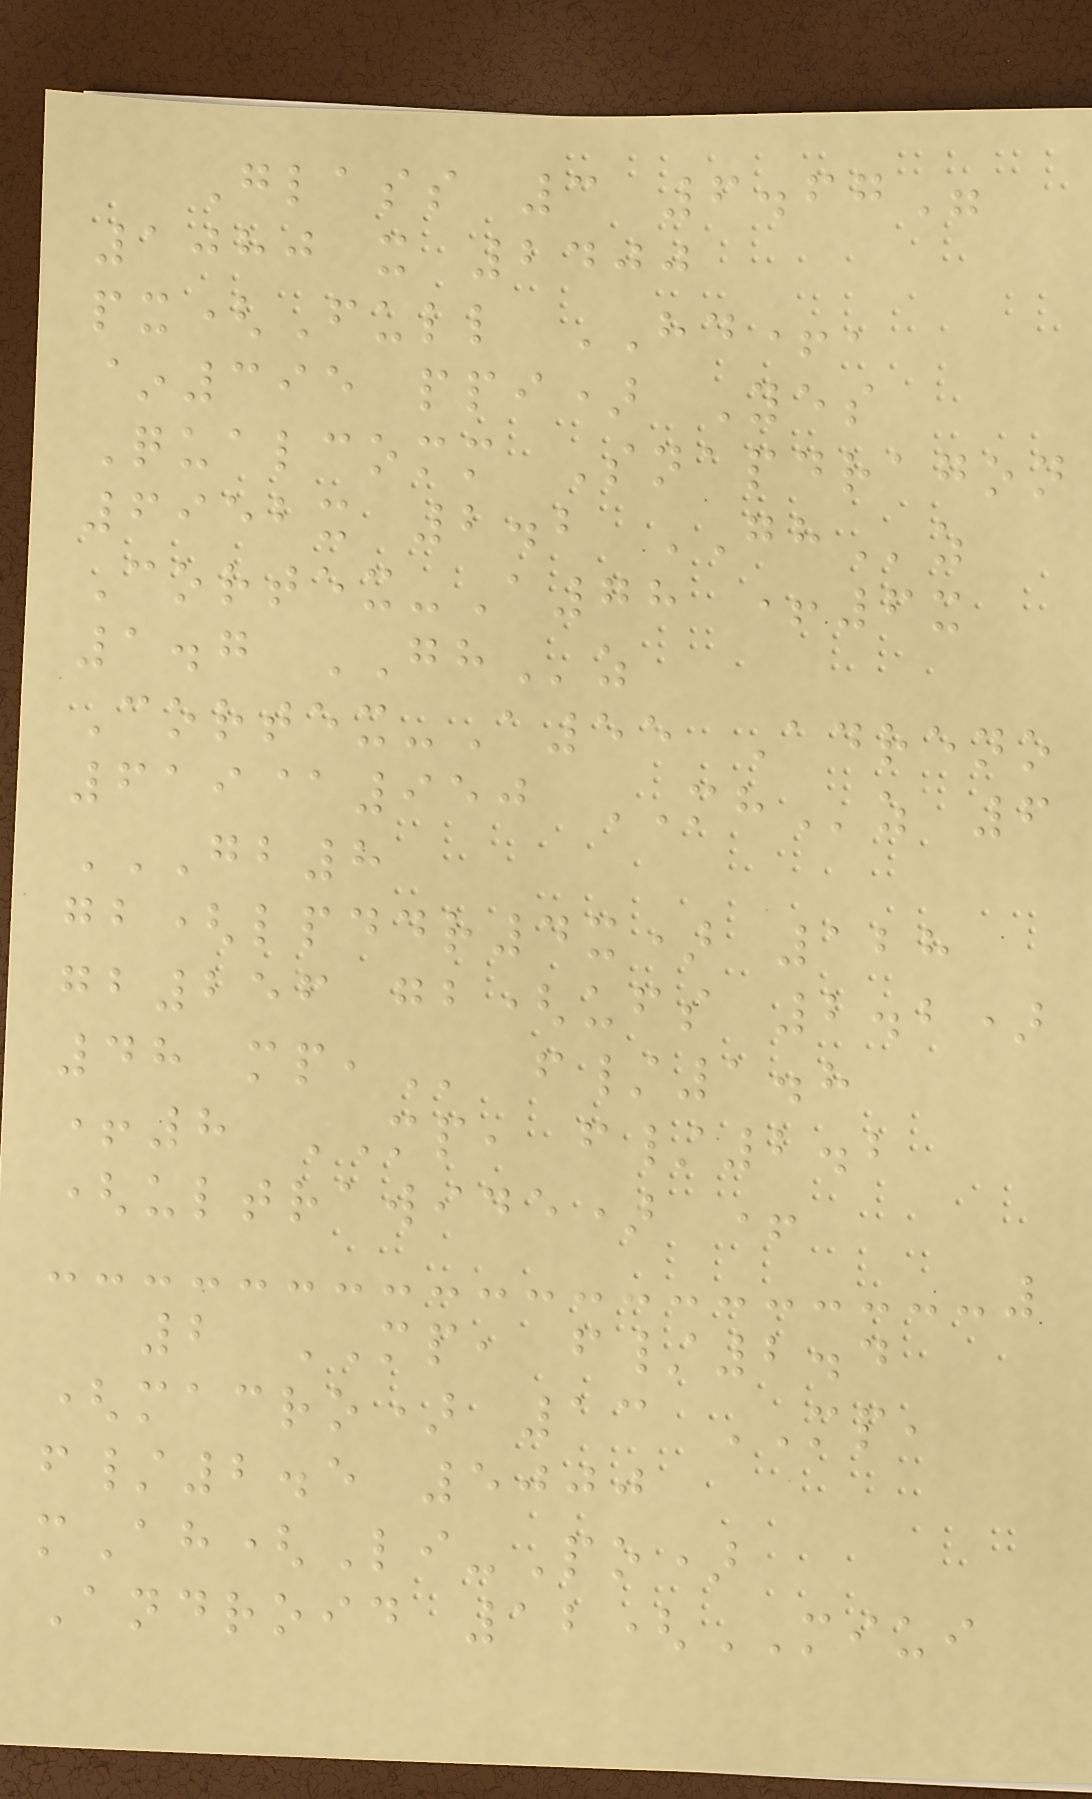Glass 3 6.67"
1080 x 2400
px(Full HD+,
~395 ppi) Yes
Qualcomm Snapdragon
6952x 2.2 GHz
Cortex-A78 +6x
1.7 GHz
Cortex-A55 Adreno
619@950 MHz 6
GB8
GB(LPDDR4X) 128
GB256 GB(UFS 2.2)
48 MP, f/1.8
+8 MP, f/2.2
(ultrawide) +
2 MP, f/2.4
(macro) 13 MP,
f/2.5 5000
mAh(Li-Po)
Android 12(MIUI
